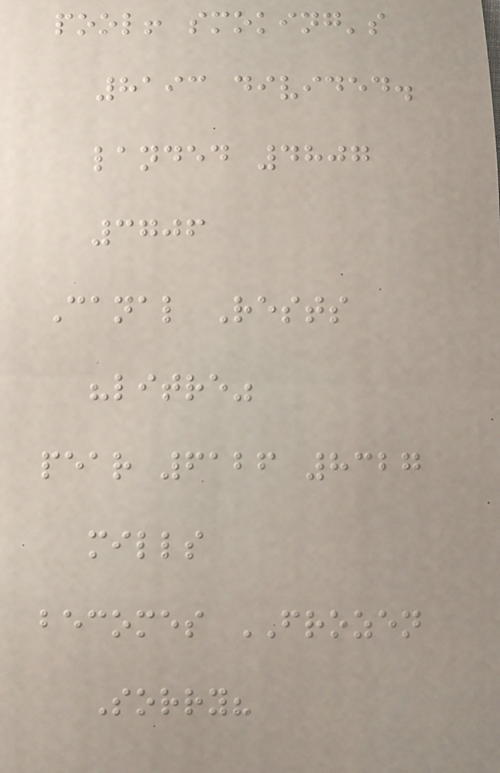pool! smoking's
8193 divided.
landed 4807
3706
Canal Rests
"litre"
pear 6126 8327
mills
becomes FROZEN
Sorry?
